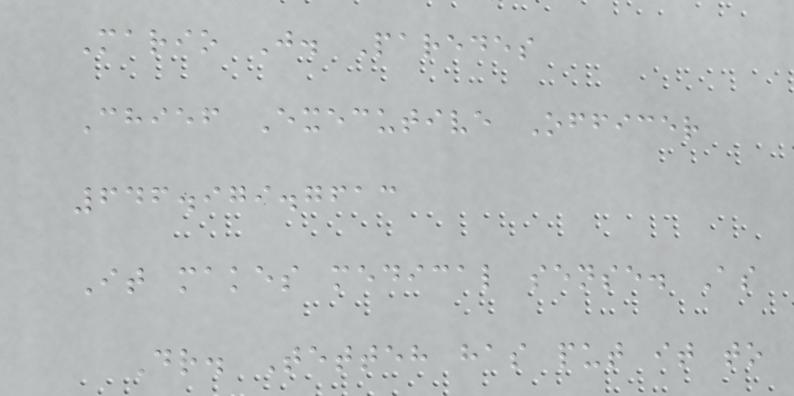Mario J. Paredes
Chief Executive Officer
646.979.7613
It makes medical sense. As
Dr. Tetteh has put it to
